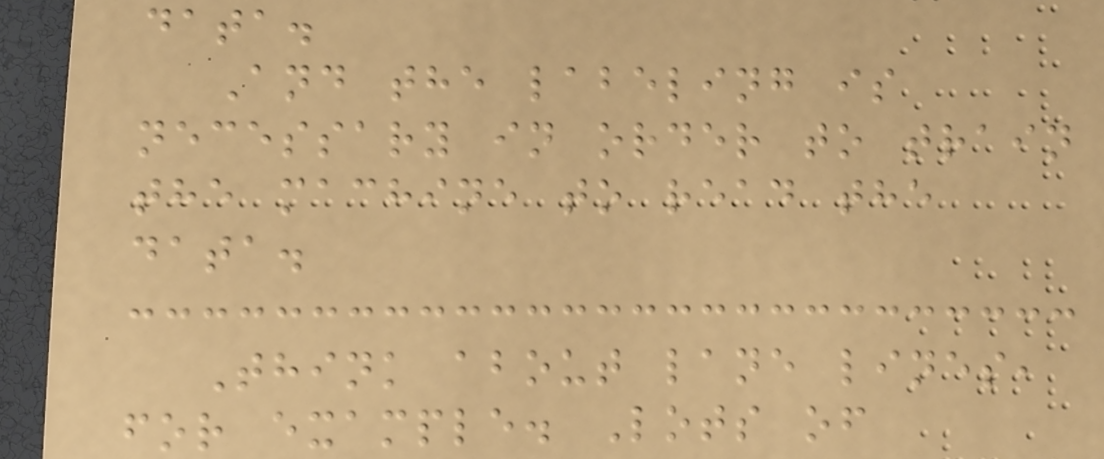data.
And the labeling is
necessary in order to train
the machine to read the
data.
Think about lane lines,
for example. Lots of
